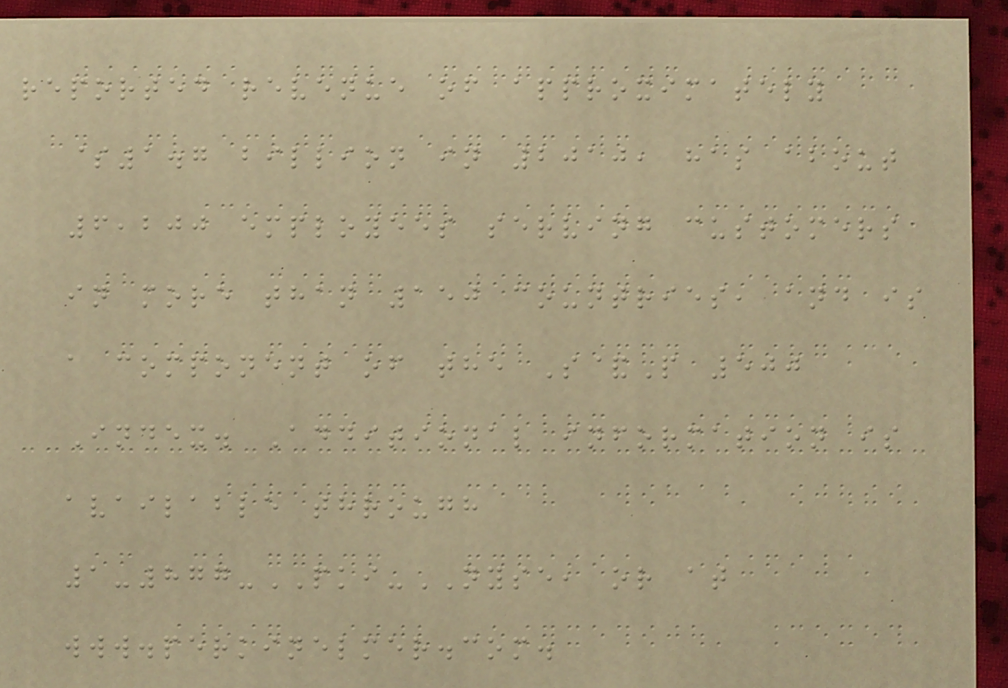reported revenue of approximately
$1.7 billion in 2010, has about
6,200 employees serving customers
in more than 150 countries, and is
a component of the S&P 500
Index. Additional information is
available through
1-877-PKI-NYSE, or at
www.perkinelmer.com.
